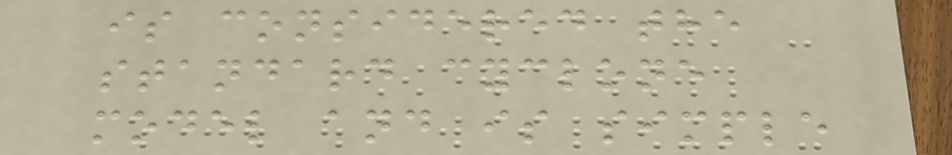is considered the
standard cyclone
model and is simple
